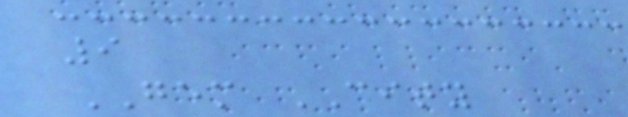9
GEM CITY
